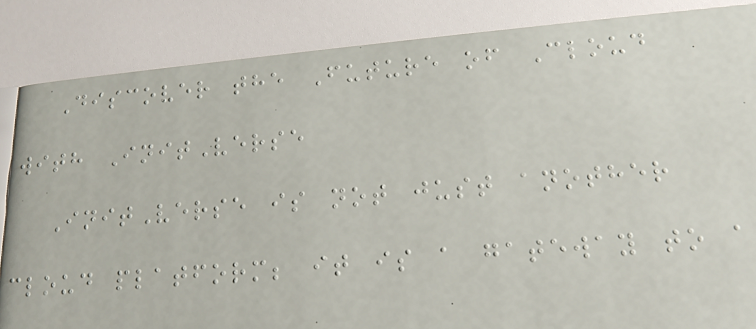Discover the Future of Cloud
with InitVerse
InitVerse is not just another
cloud platform; it is a gateway to a
